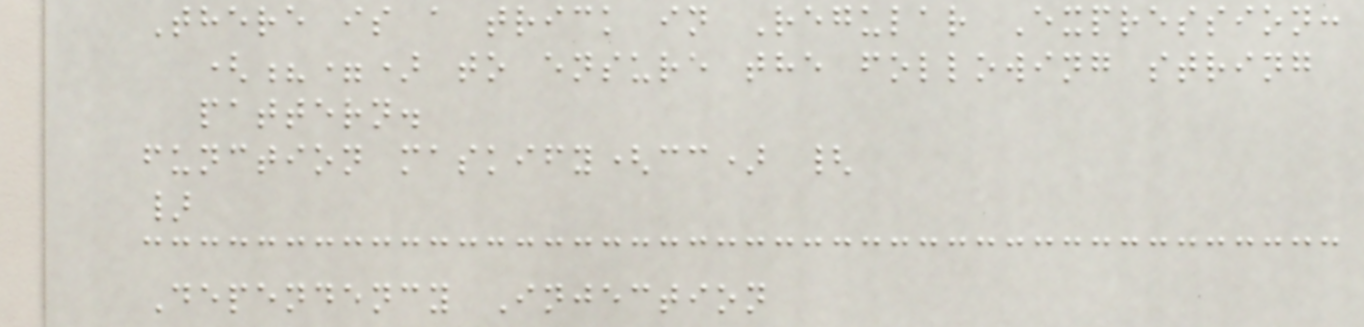There is a trick in Regular Expression:
(?=) to ensure the following string
pattern.
function maskify(cc) {
}
Dependency Injection
